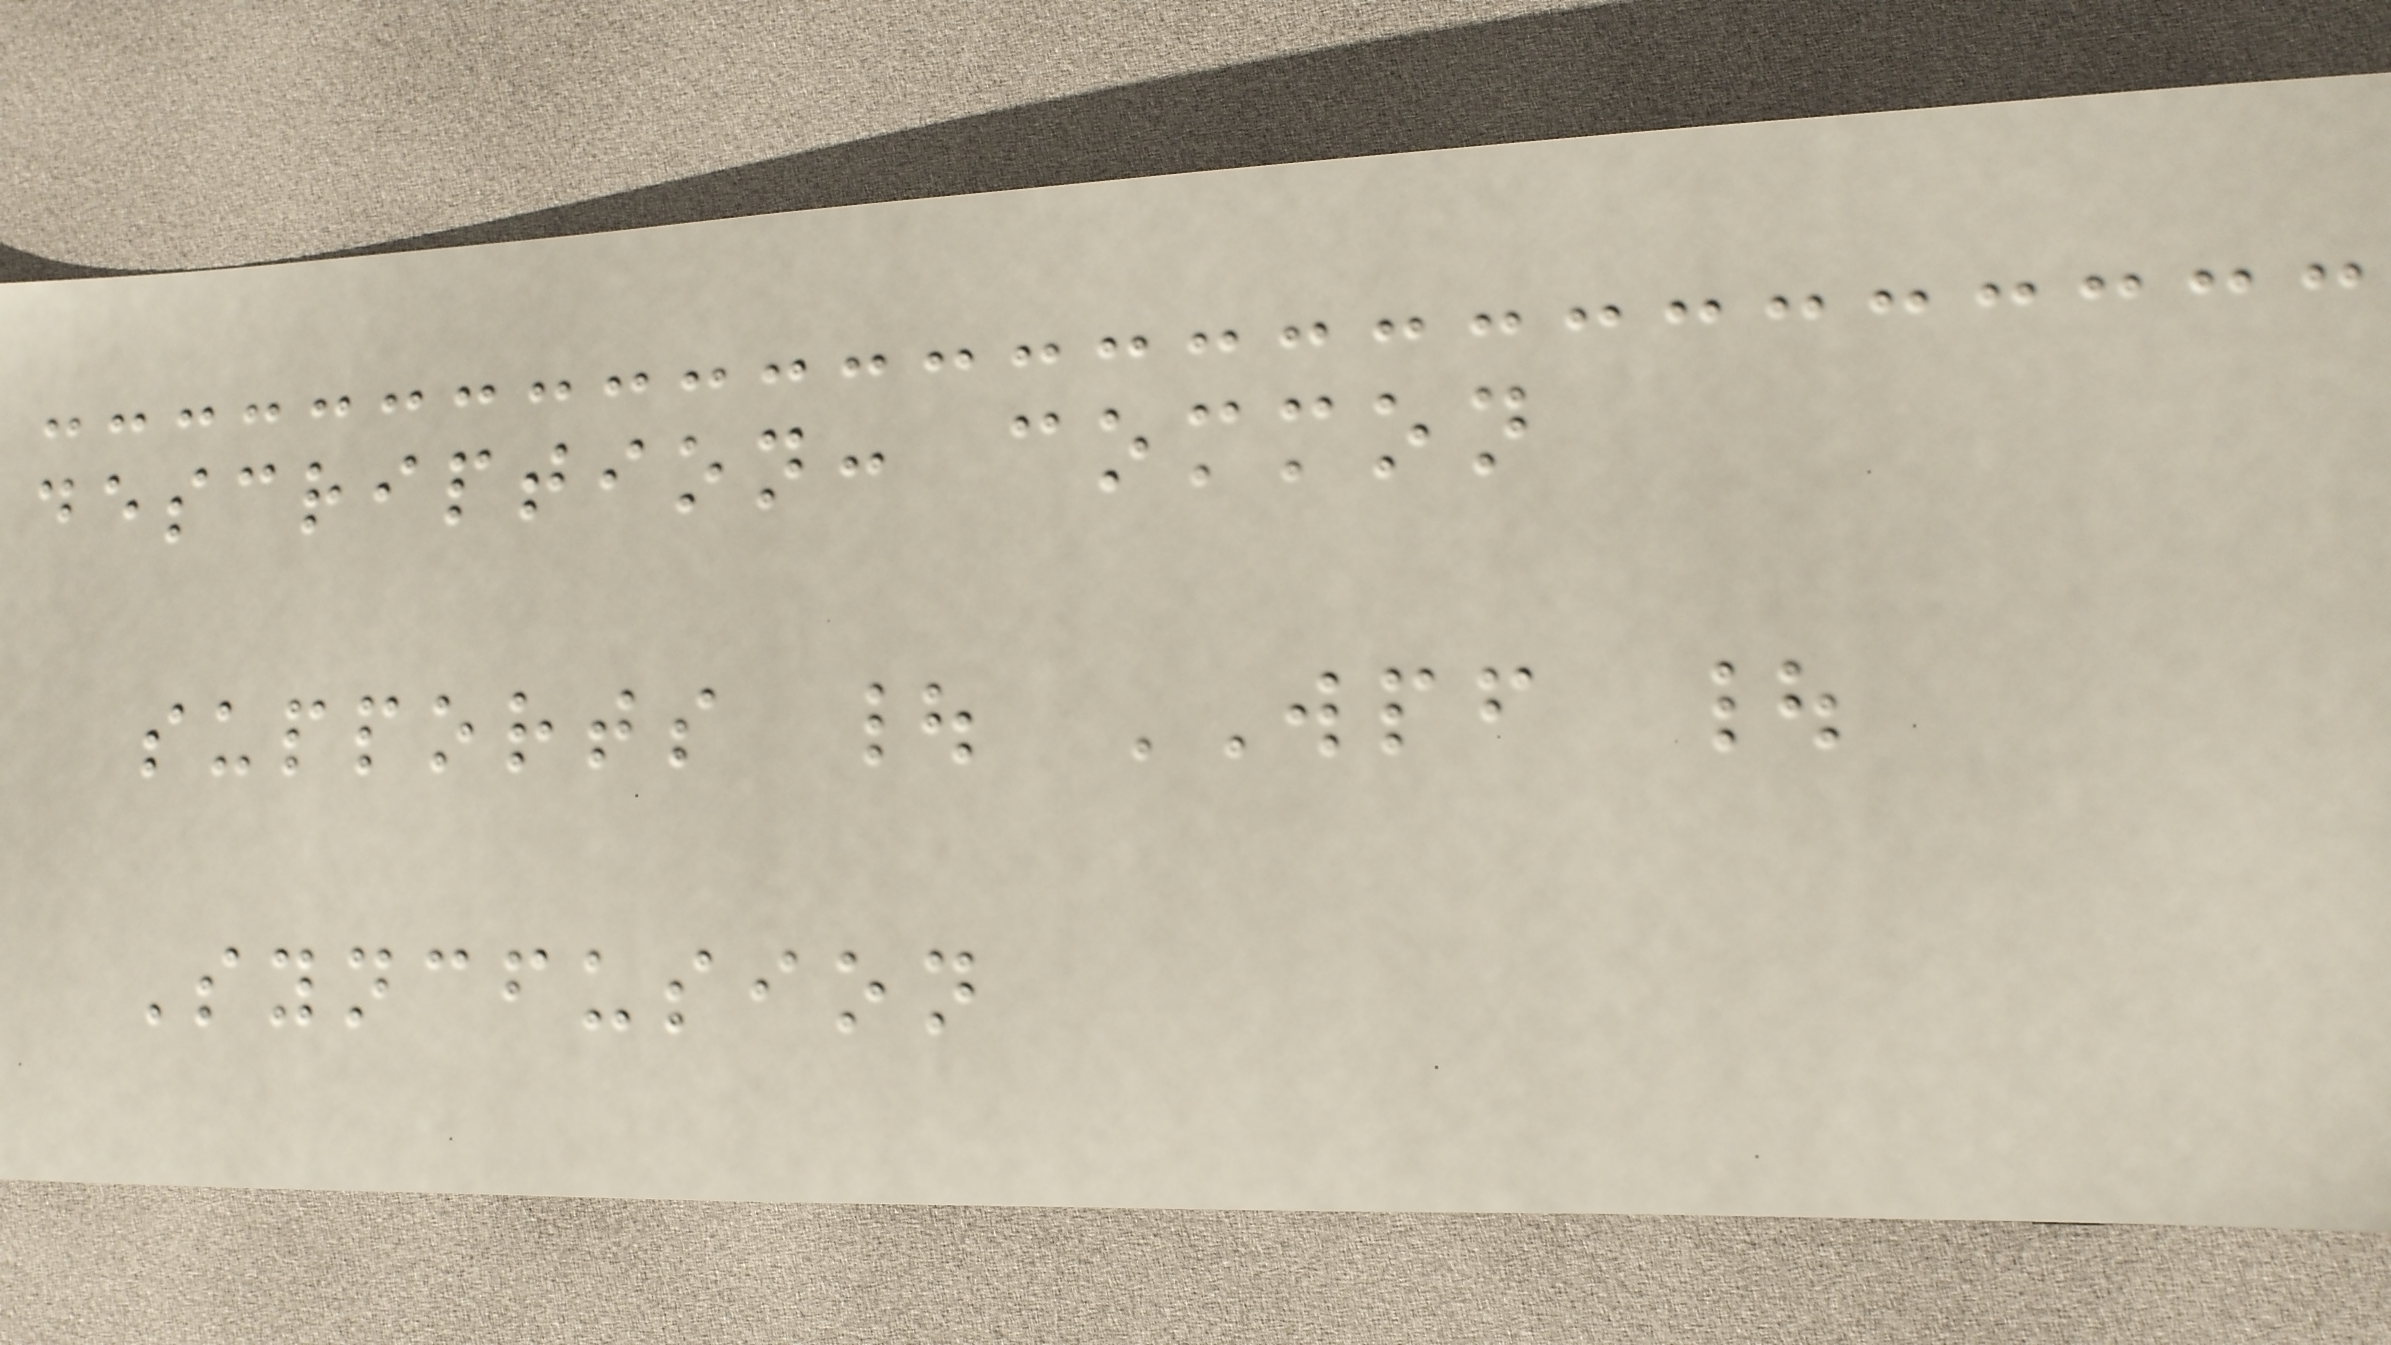description: common
supports | WPF |
Syncfusion
